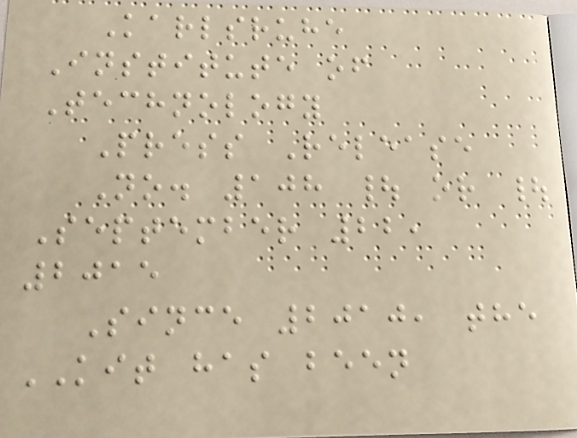Karlsruhe
Institute of
Technology
Press Release
No. 108 | or |
September 22,
2015
Since 2010, the
KIT has been
